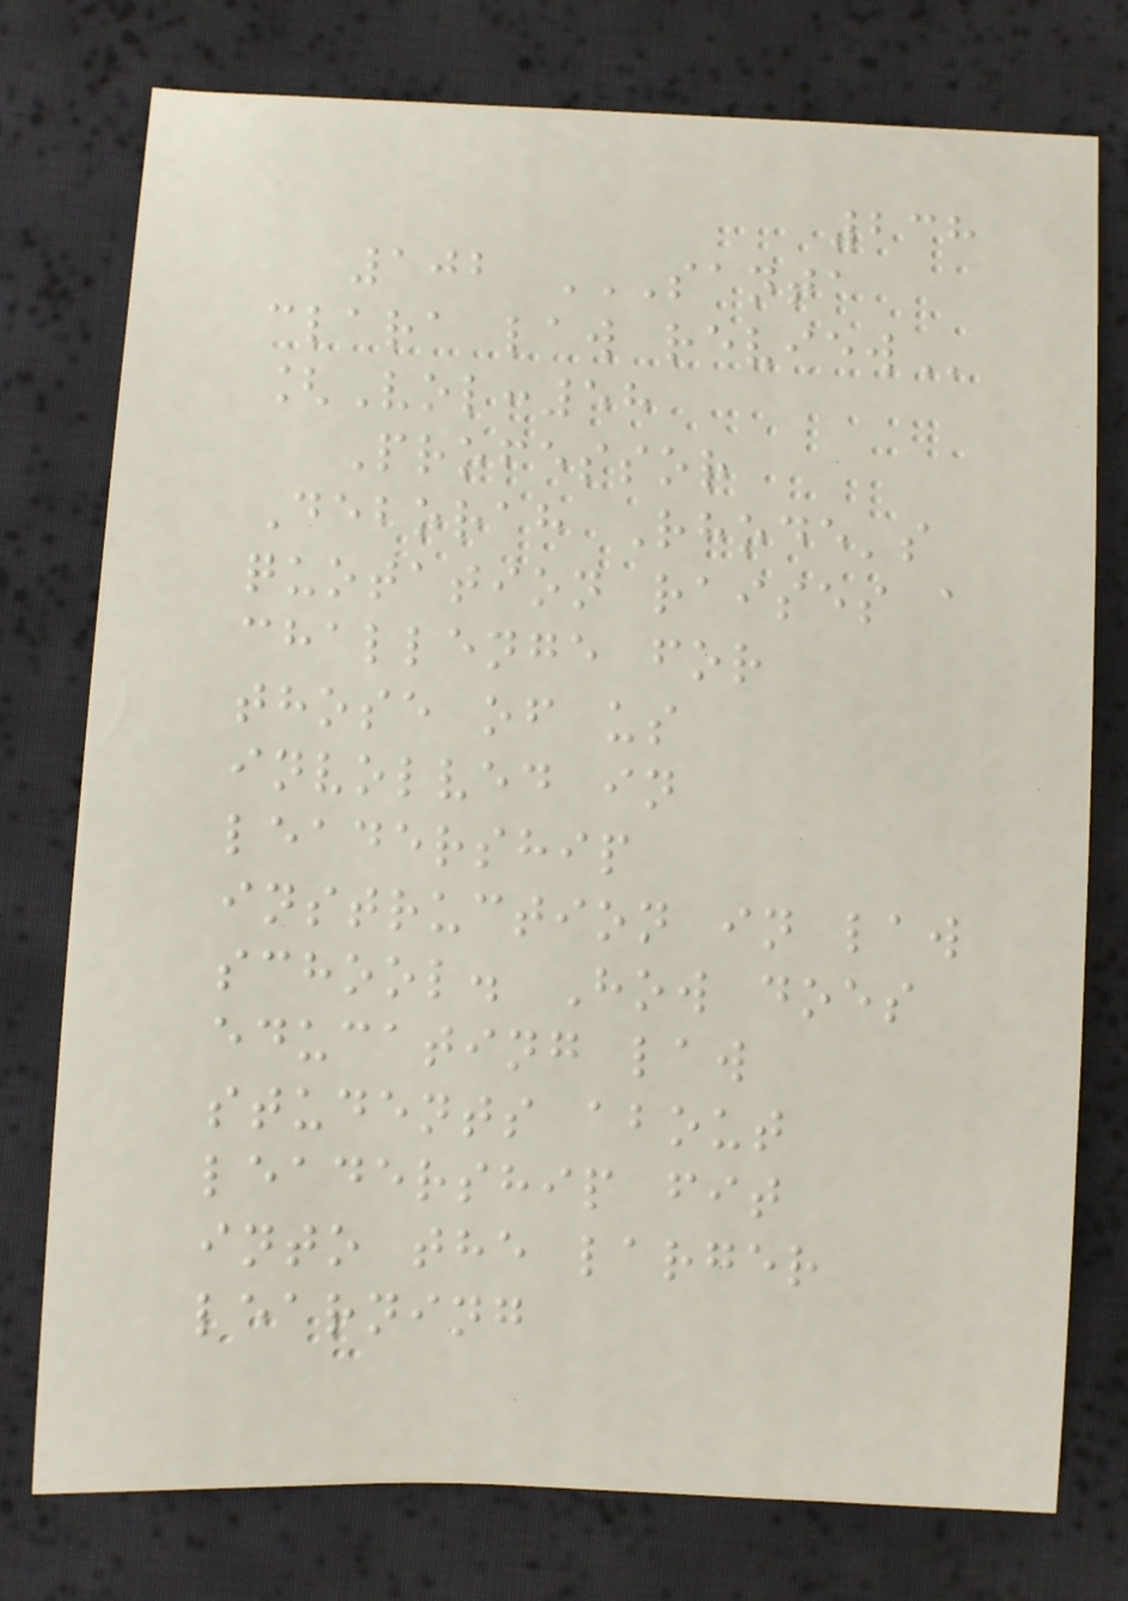238
102 SANTA
CLARA LAW REVIEW
[Vol:58
Professor
Deborah Rhode's
quotation raises a
challenge for
those of us
involved in
leadership
instruction in law
school. How does
educating law
students about
leadership fit
into the larger
learning
